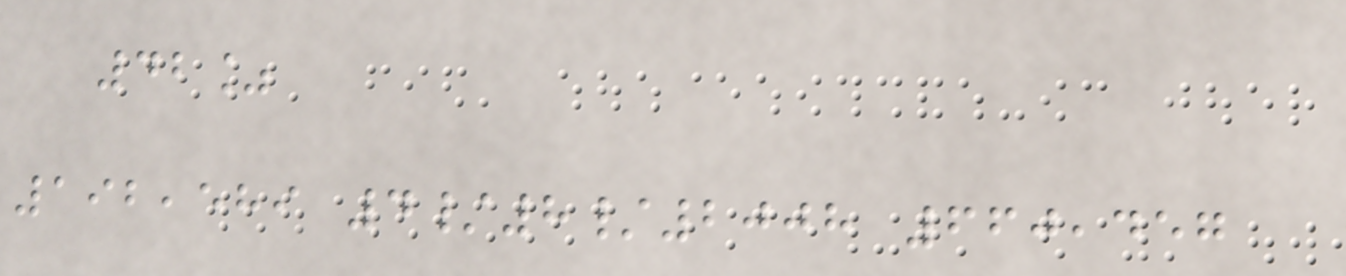42%
192,589 4/8/2008 660,457
